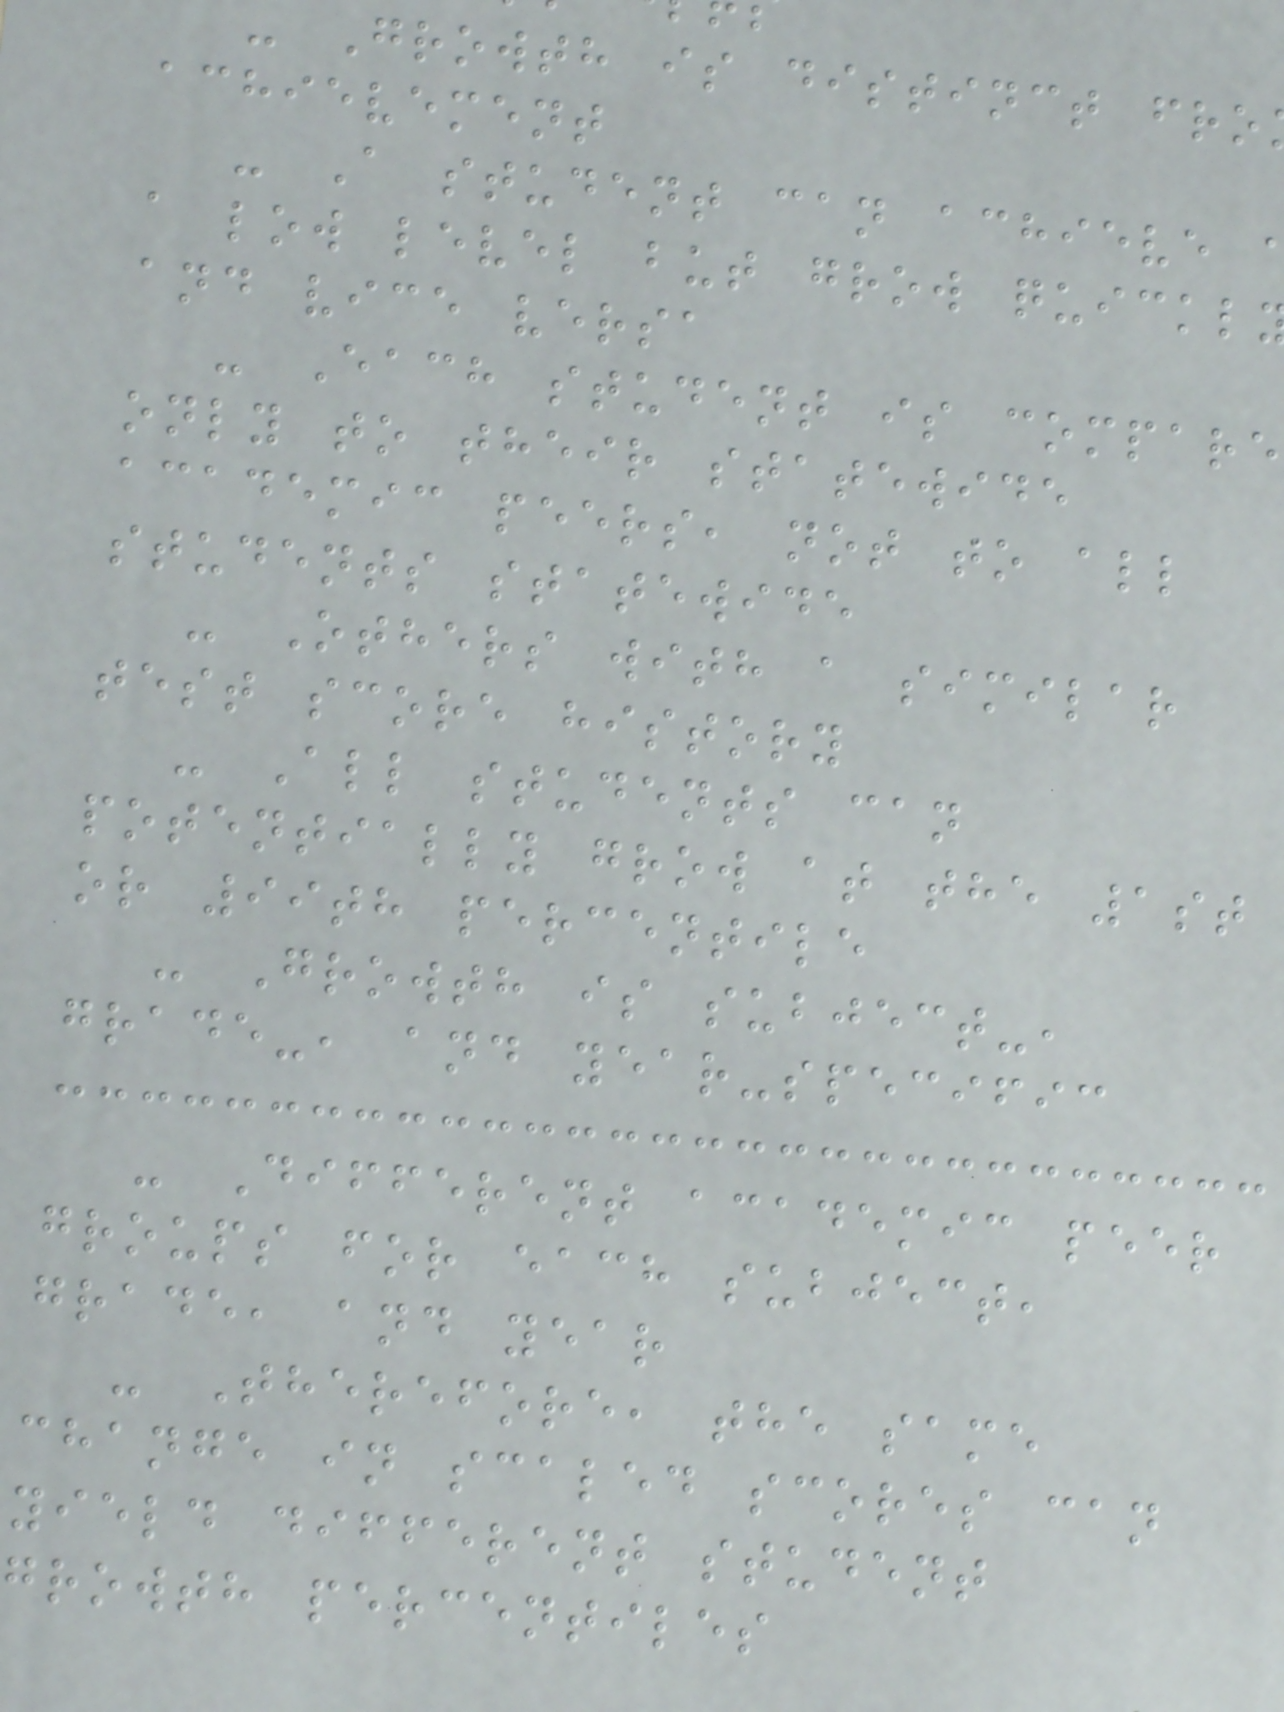- Growth is distinct fro
achievement
- A student can achieve
a low level but grow quickl
and vice versa
- Each student is compare
only to their statewide
academic peers, not to all
students statewide
- Others with a similar
test score history
- All students can
potentially grow at the 1st
or 99th percentile
- Growth is subject-,
grade-, and year-specific
- Different academic peer
groups for each subject,
grade, and year
- Therefore, the same
change in scaled scores can
yield different student
growth percentiles
